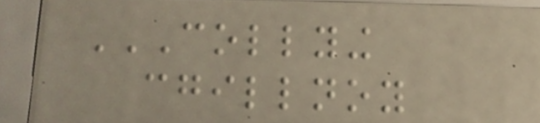COLLYING
CGILLNOY
